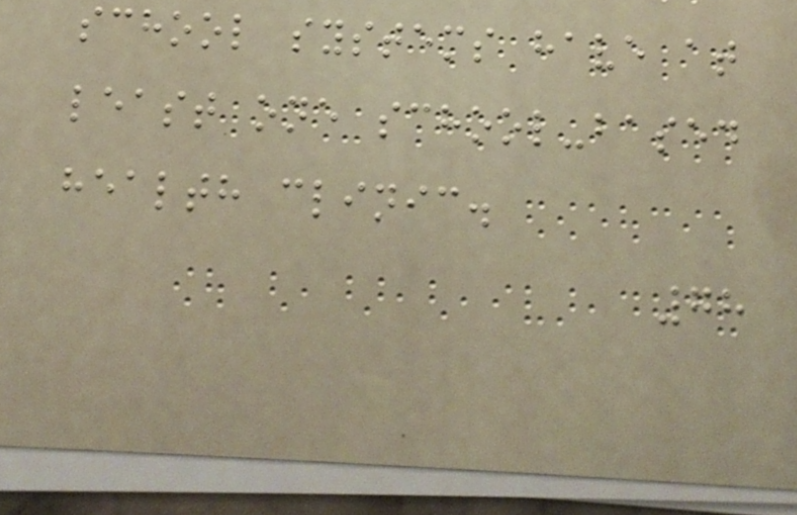school systems have at
least one school-based
health clinic.
78
